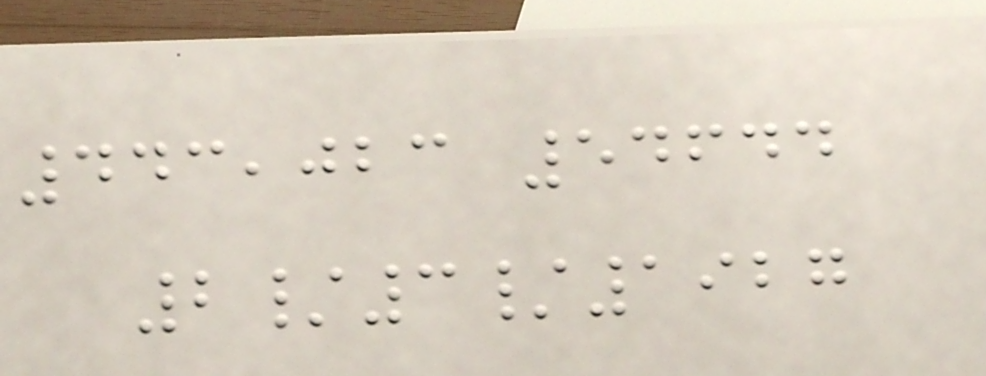443,023 54644
2/3/1927
